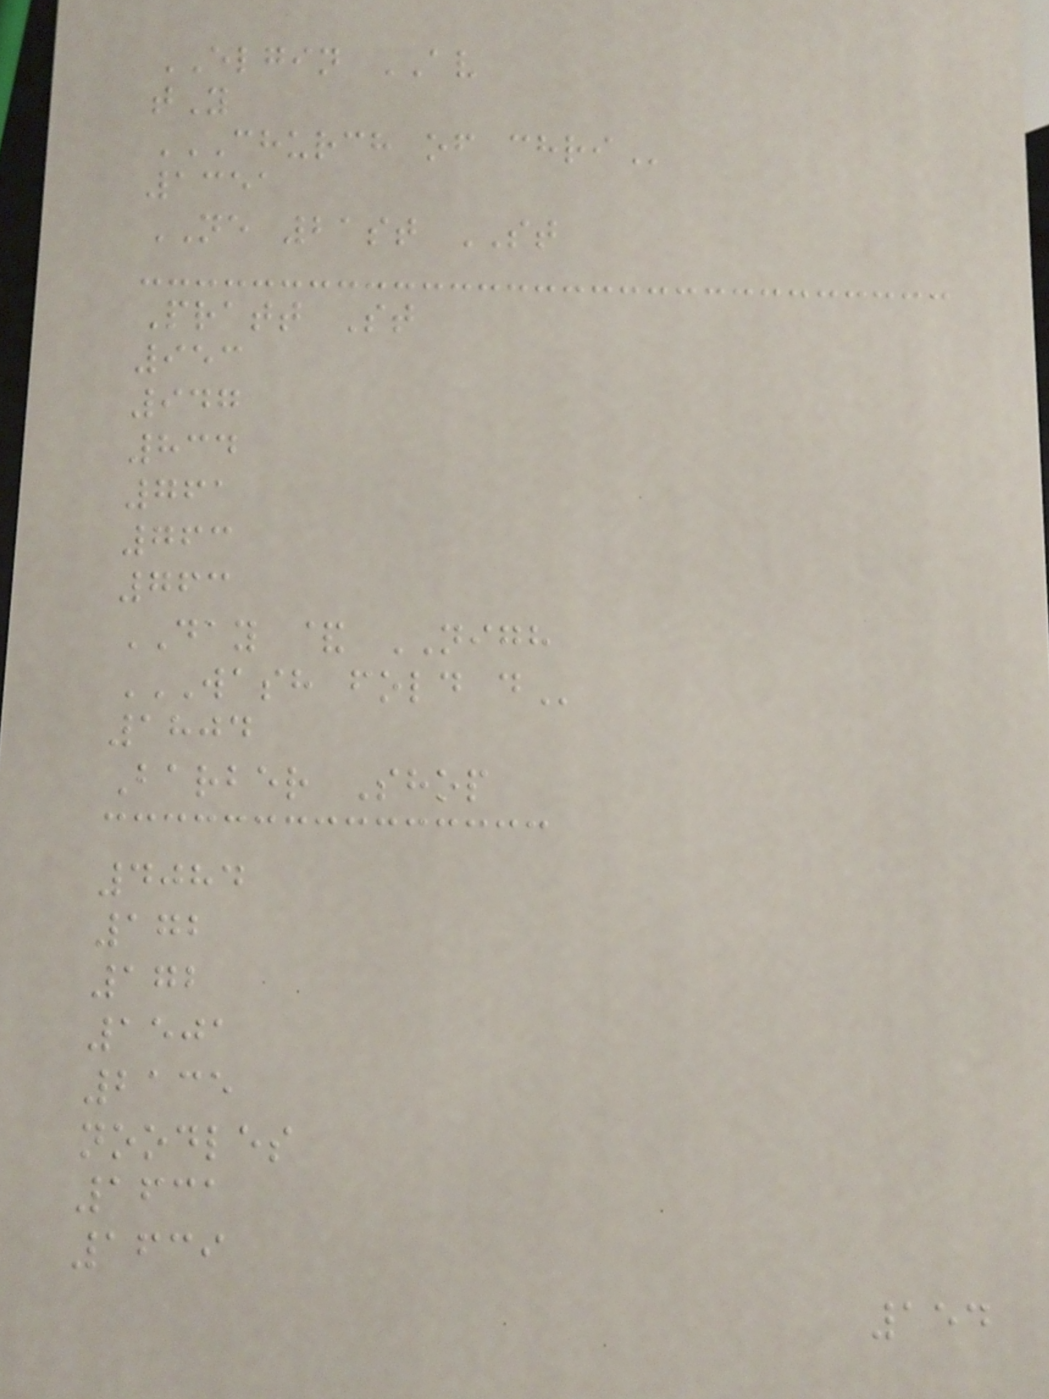ELGIN AV
tY
CHURCH OF CHRI
1351
NE 21st ST
Pratt St
953
947
834
761
763
763
DAY & NIGH
WASH FOLD D
1804
Barber Shop
4084
172
172
1501
2135
noodles
1631
1639
154
